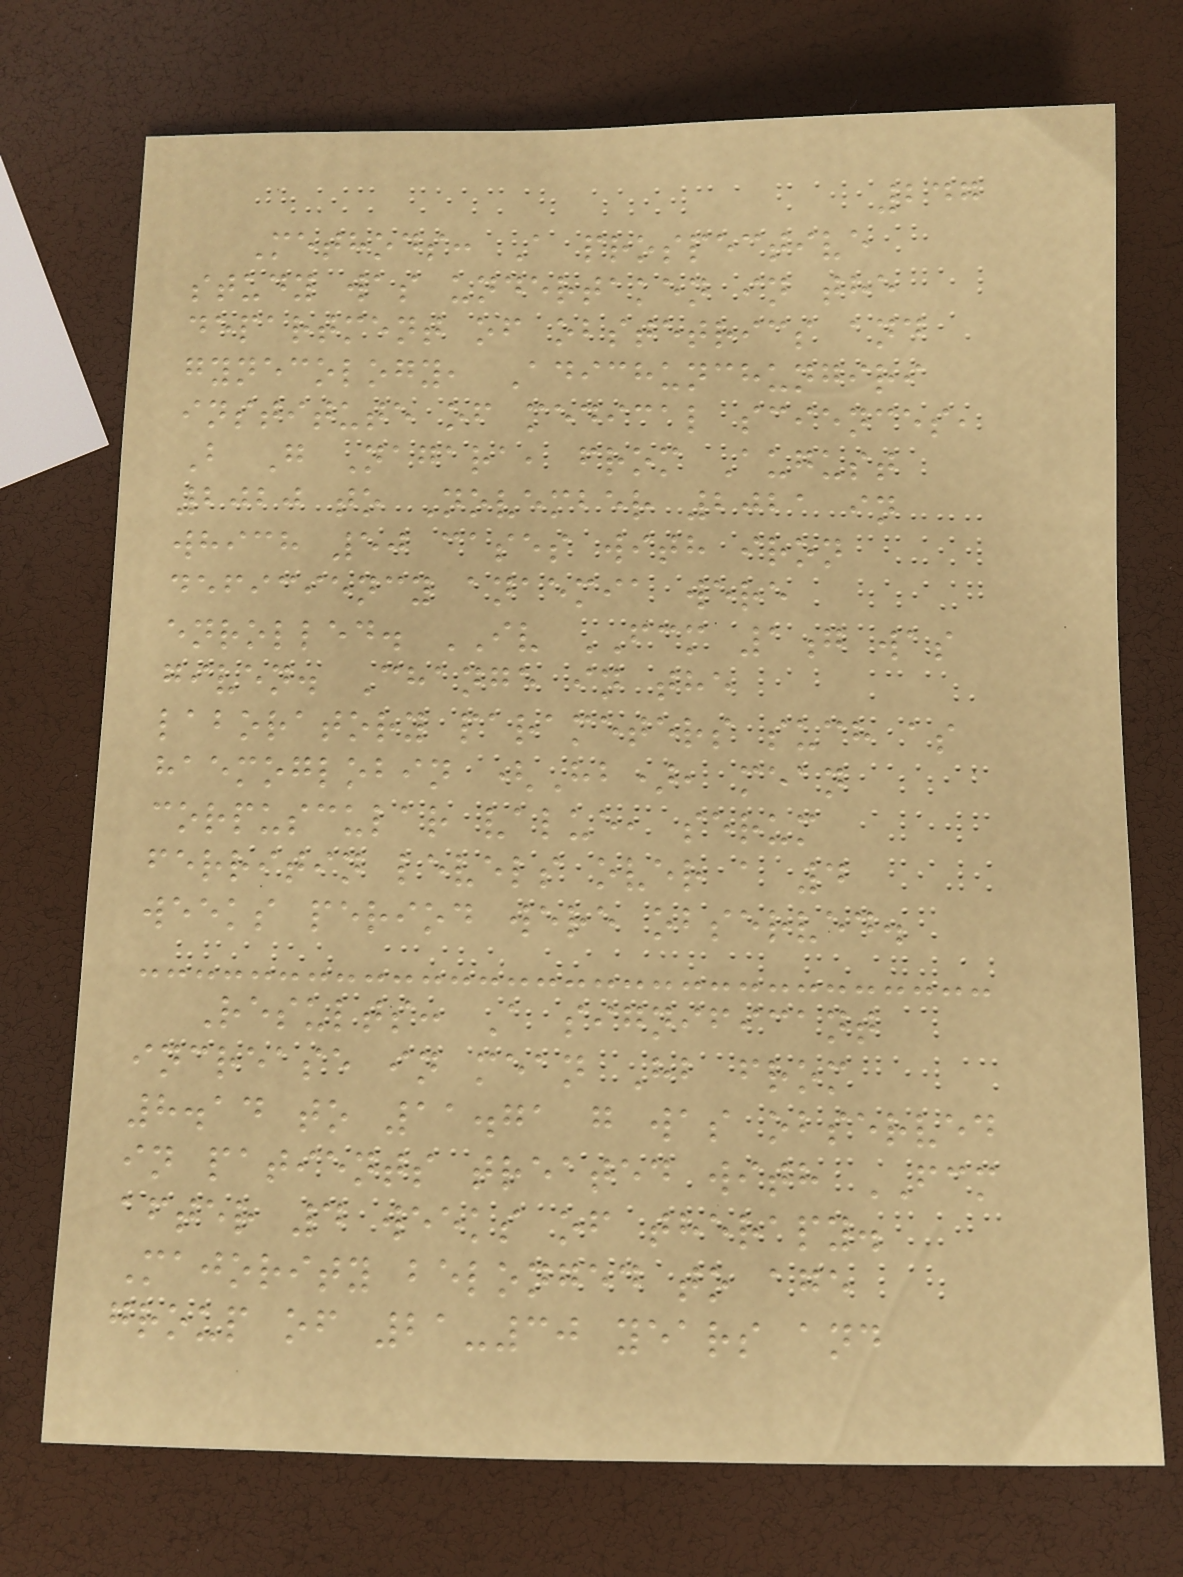247
Methods: A prospective
study was undertaken in the
department of obstetrics and
gynecology, Adichunchungiri
institute of medical sciences,
B G Nagara, from August
2020 to November 2021 in
which 50 cases with iron
deficiency anaemia were
enrolled. IV FCM 1g was
given. Change in the
laboratory parameters such as
haemoglobin (Hb), mean
corpuscular value, serum
ferritin levels over a 4
weeks period were observed.
Results: A significant
increase in mean Hb from
8.14 to 11.71 g was observed
in patients treated with FCM
after 4 weeks of therapy.
Majority belonged to age
group of 21-30 years and
